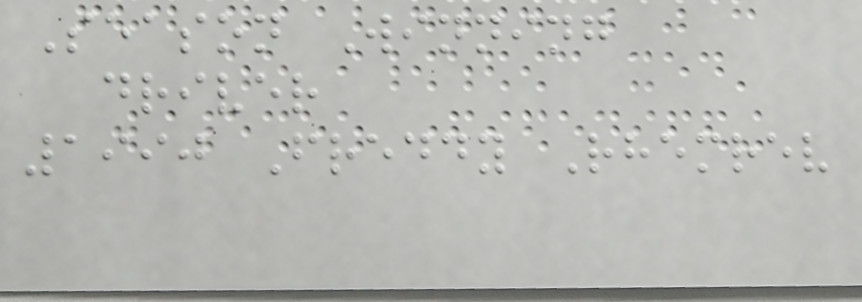Season Winning
driver
1990 Freddy Rhemrev
